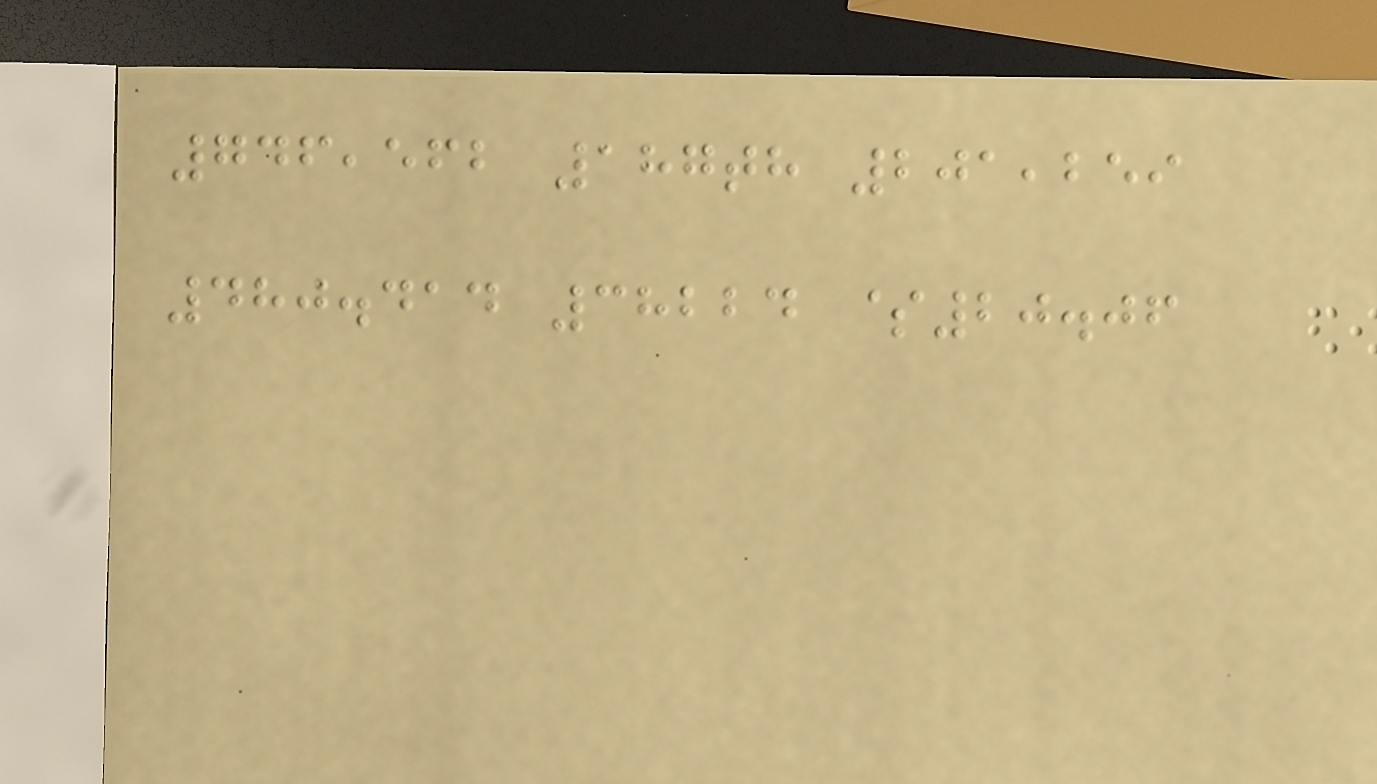746,562 187th 201,259
480.414 38224 $20.06
